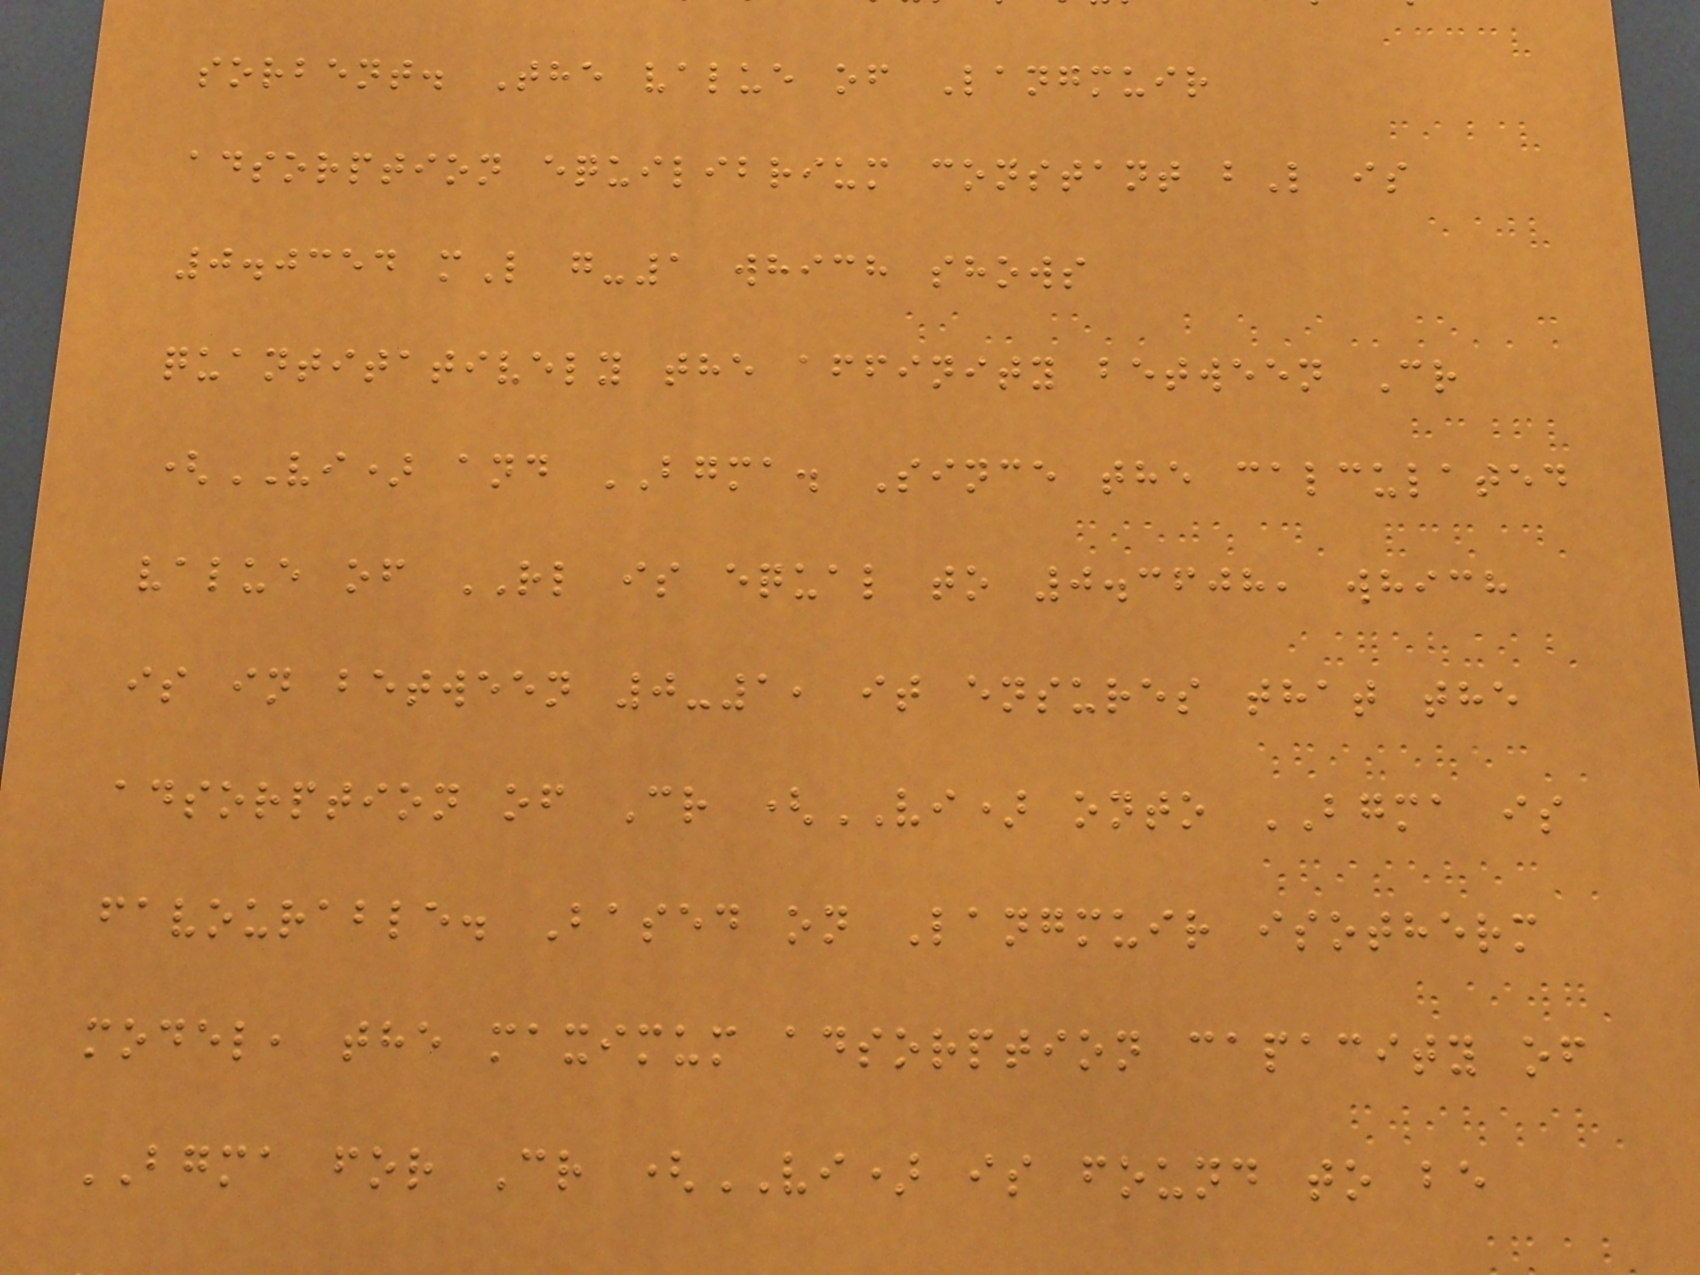sorbent. The value of Langmuir
adsorption equilibrium constant bL is
0.0354 mL g-1 which shows
quantitatively the affinity between Cr
(VI) and BGMA. Since the calculated
value of RL is equal to 0.3608, which
is in between 0-1, it ensures that the
adsorption of Cr (VI) onto BGMA is
favourable. Based on Langmuir isotherm
model, the maximum adsorption capacity of
BGMA for Cr (VI) is found to be
